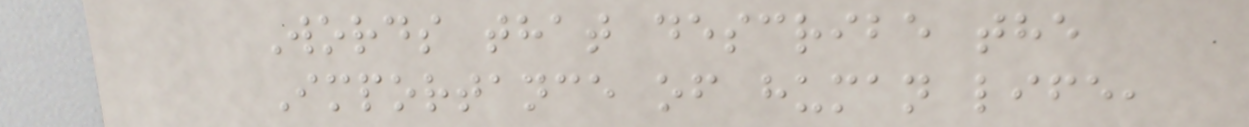Words that describe the
Importance of human life,
